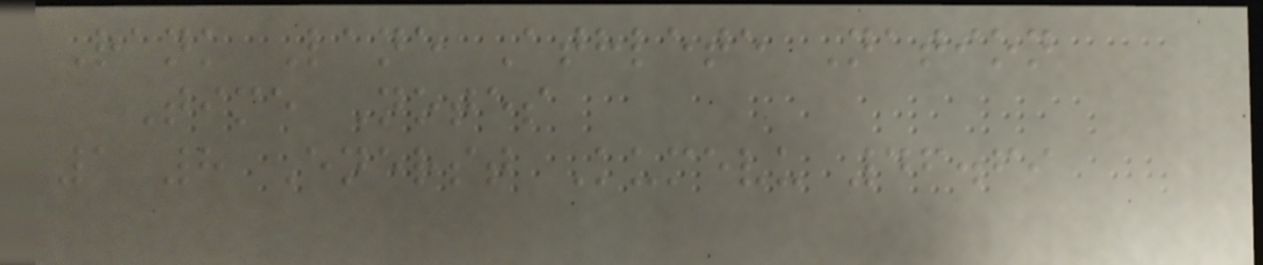Rank Lane Athlete Nation
Time Notes
1 8 Enerst Kumevu 46.69
